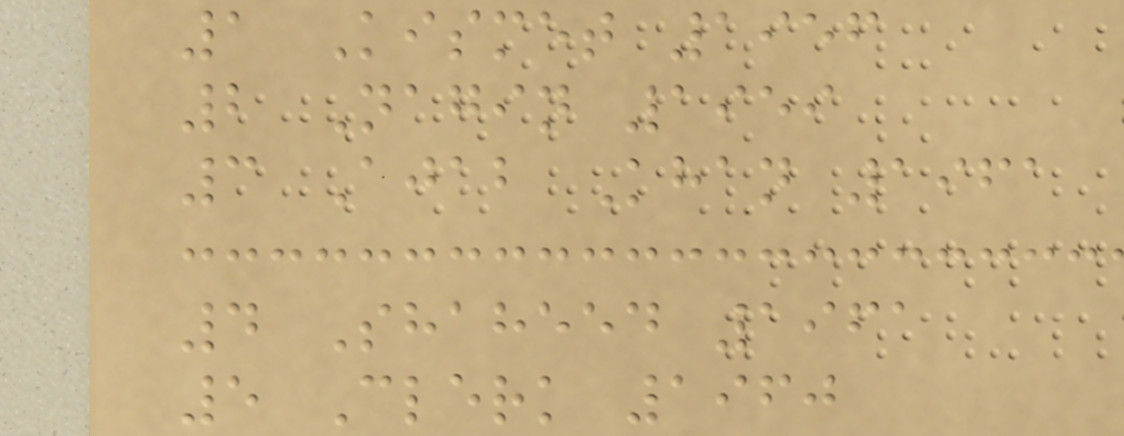1 Kismet 1956
2 Nagin 1959
3 Ajab Khan 1961
4 Shaheed 1961
5 Clerk 1960
